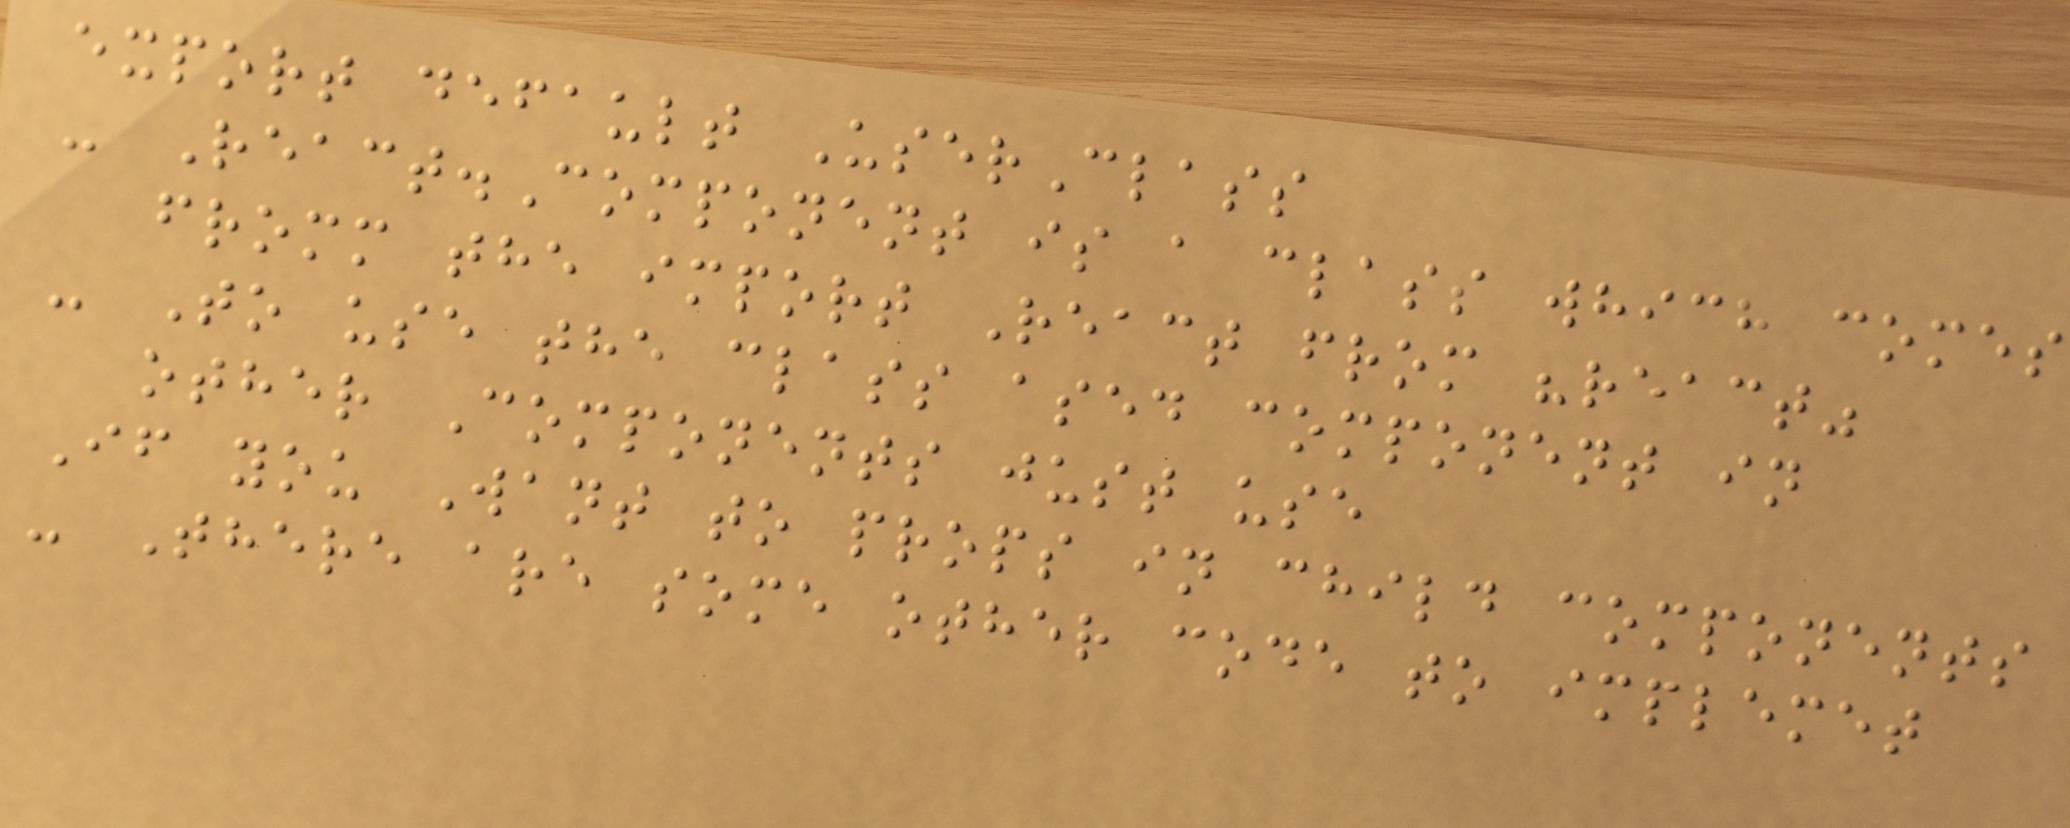export default UserClass
- React.Component is a class which comes
fromm the import React from "react"
- To use the class ased component in
other Components just use
If you Want to props in child components
- There are some other code to implemet
